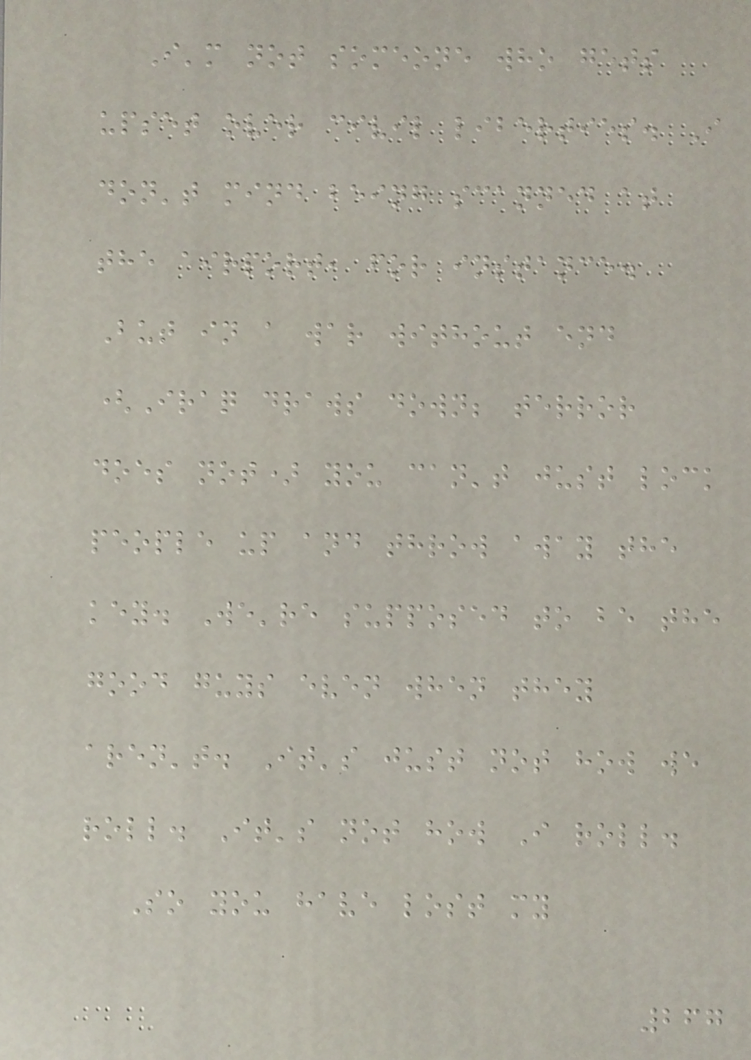I'm not someone who gets
upset over civil liberties. I
don't mind being scanned at
the airport, for instance.
But in a war without end
(Iraq draws down; terror
does not) you can't just lock
people up and throw away the
key. We're supposed to be the
good guys even when they
aren't. It's just not how we
roll. It's not how I roll.
So you have lost my
267
